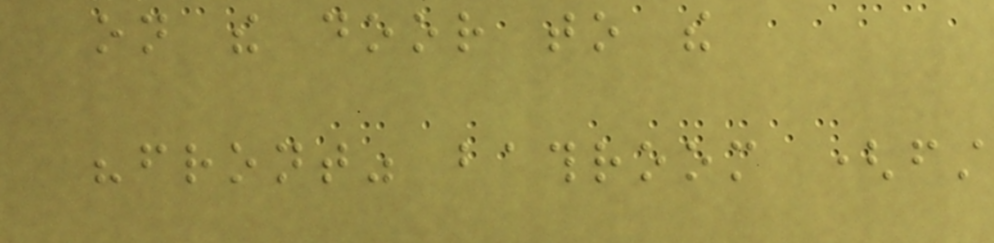on the door to the
"front" bathroom (first
